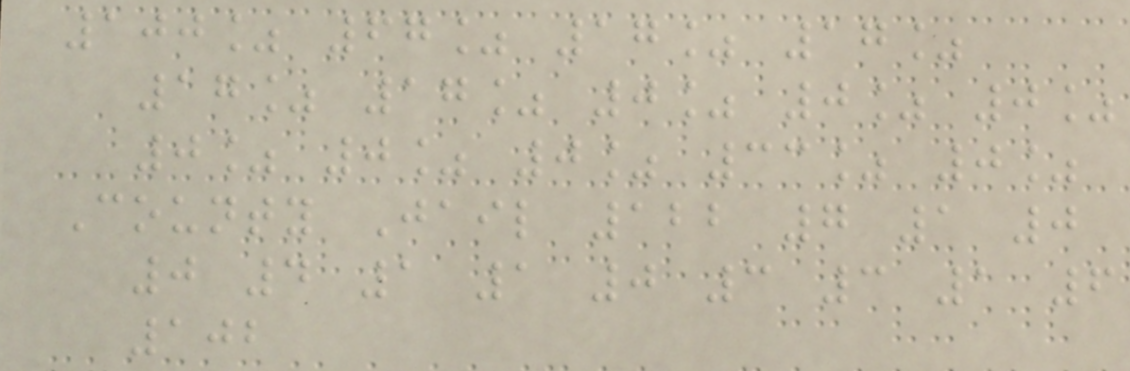100% 67% 17% 17%
17% 17% 0% 0% 0%
0% 0% 0% 33% 0%
County Jail 122 7 1 0
0 4 1 1 0 3 3 1 6
102
